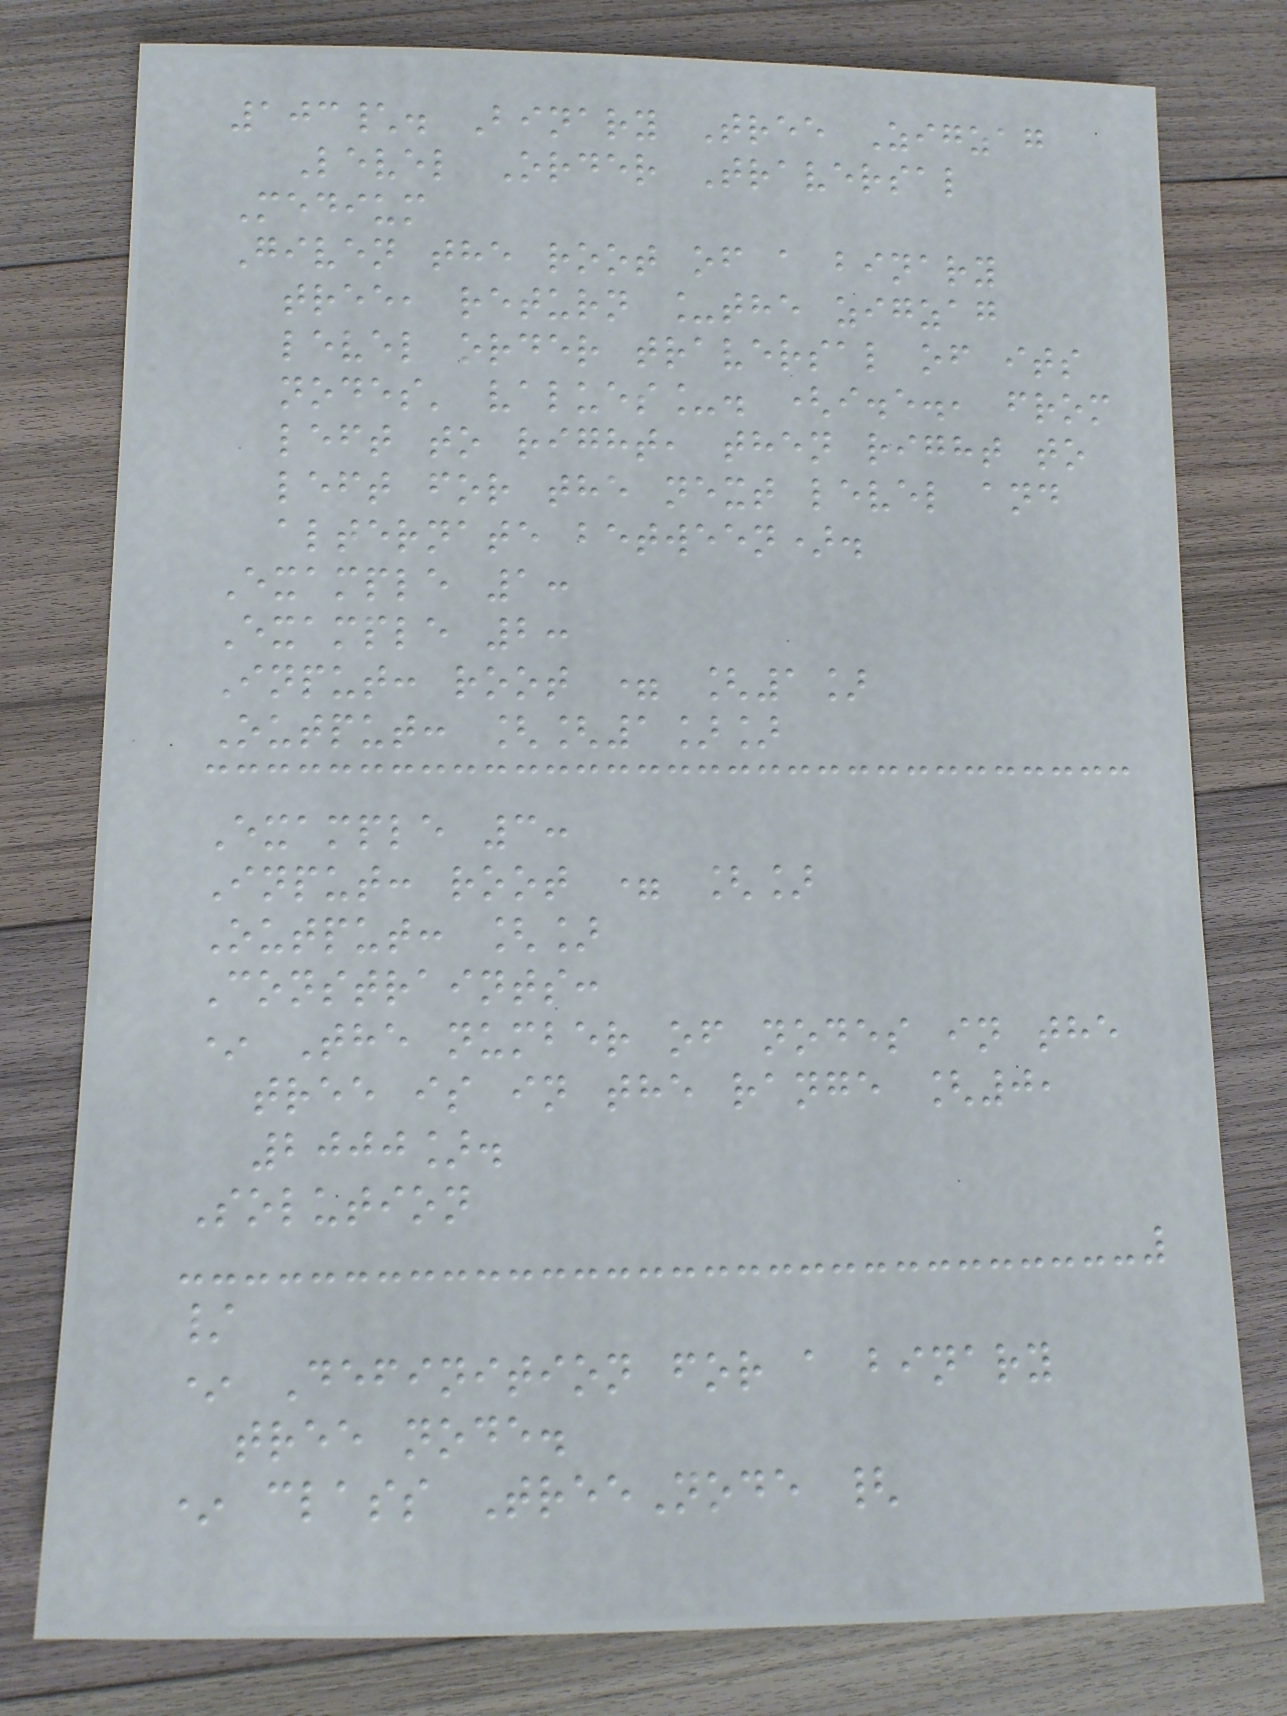103\. Binary Tree Zigzag
Level Order Traversal
Medium
Given the root of a binary
tree, return _the zigzag
level order traversal of its
nodes' values_. (i.e., from
left to right, then right to
left for the next level and
alternate between).
Example 1:
Example 2:
Input: root = [1]
Output: [[1]]
Example 3:
Input: root = []
Output: []
Constraints:
* The number of nodes in the
tree is in the range [0,
2000].
Solution
/
* Definition for a binary
tree node.
* class TreeNode {
